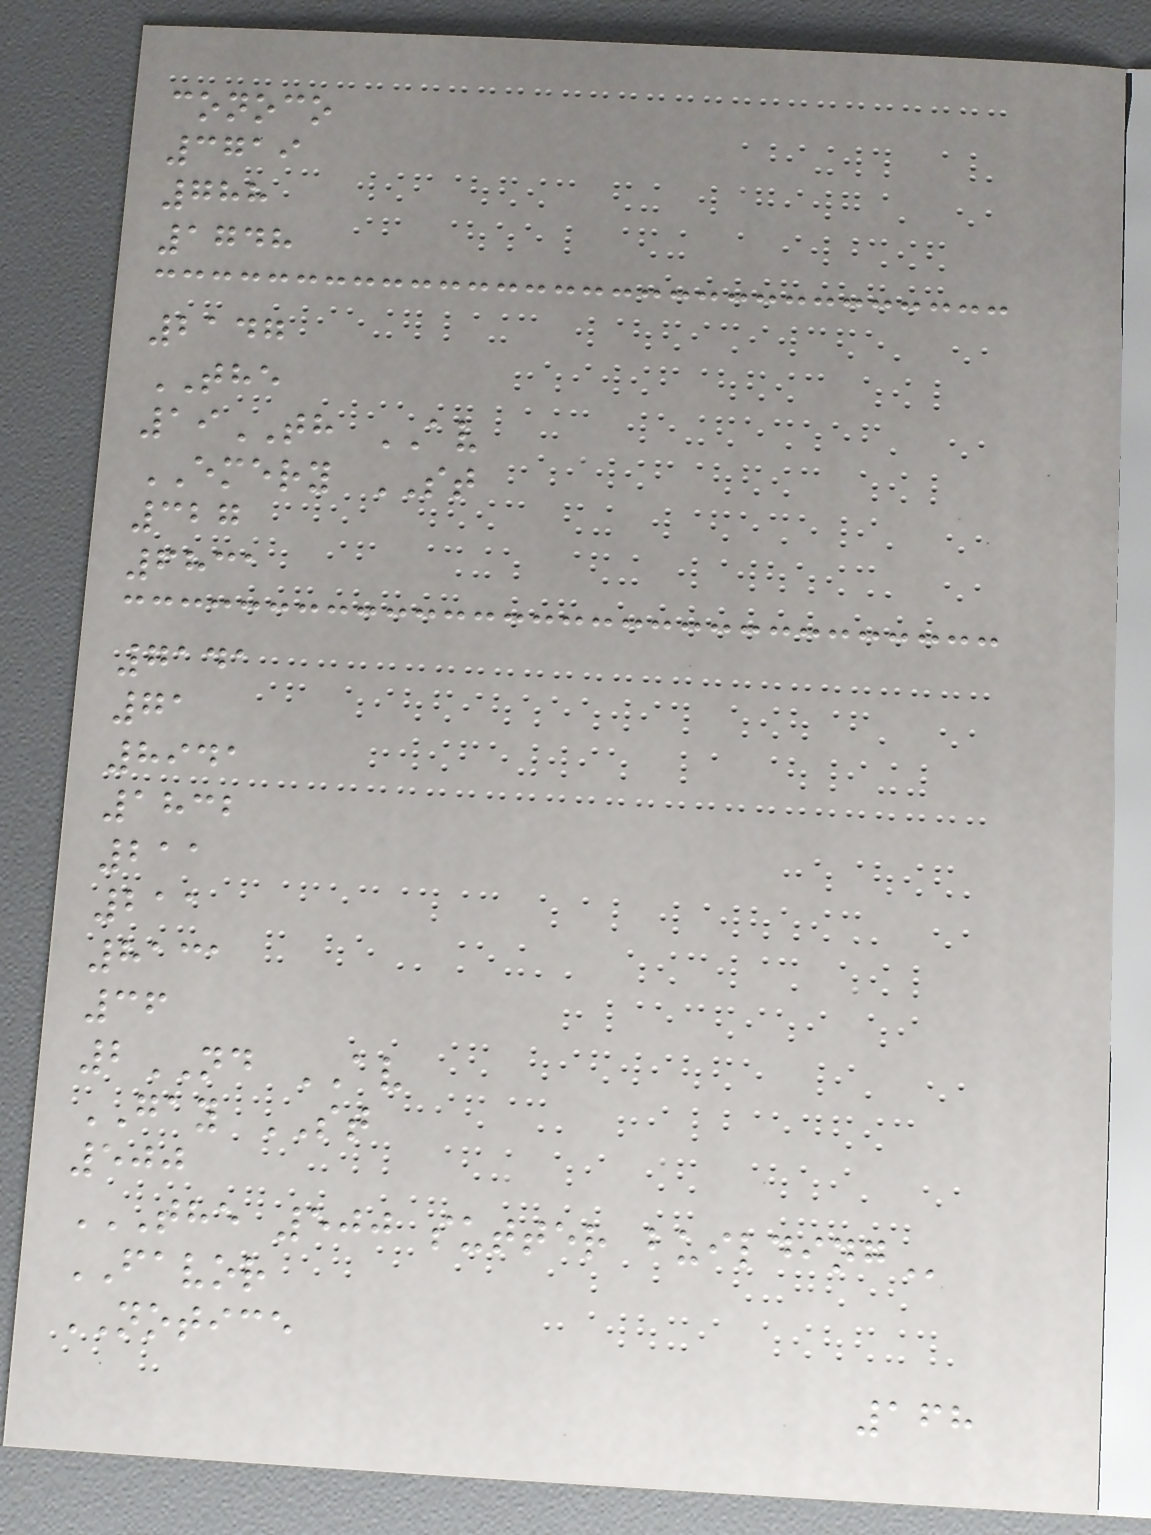conoco
3719
788
1748
2147
THE
19TH AV
EMERY ST
327
6831
7141
71
8941
1832
211
211
8131
36
2ND AV
GAY ST
500
THE 500 SUTTER BUILDING
FAVOR
NOTICE
168
